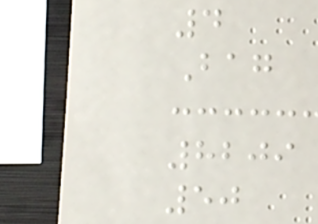4
Bag
8209
50
